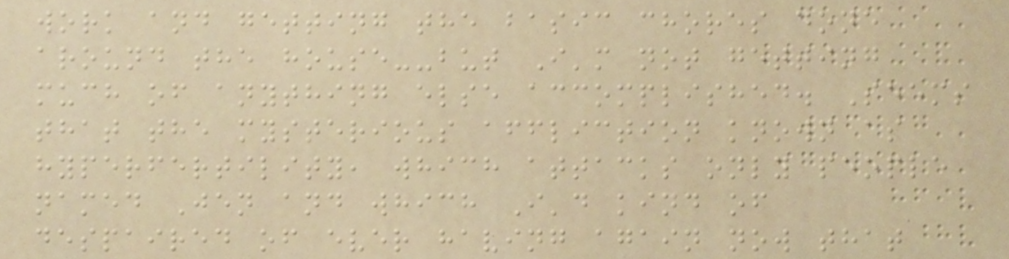work and getting the basic chores done
around the house--but I'm not getting
much of anything else accomplished. Seems
that the mysterious affliction known as
hyperfertility, which attacks only people
named Jen and which I'd kind of
despaired of ever having again now that
